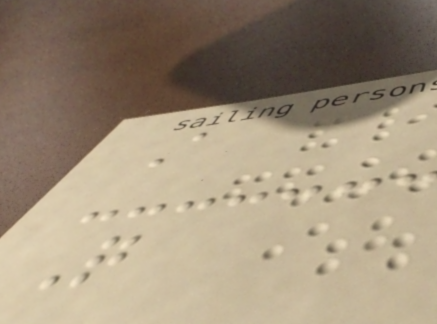A
Q
